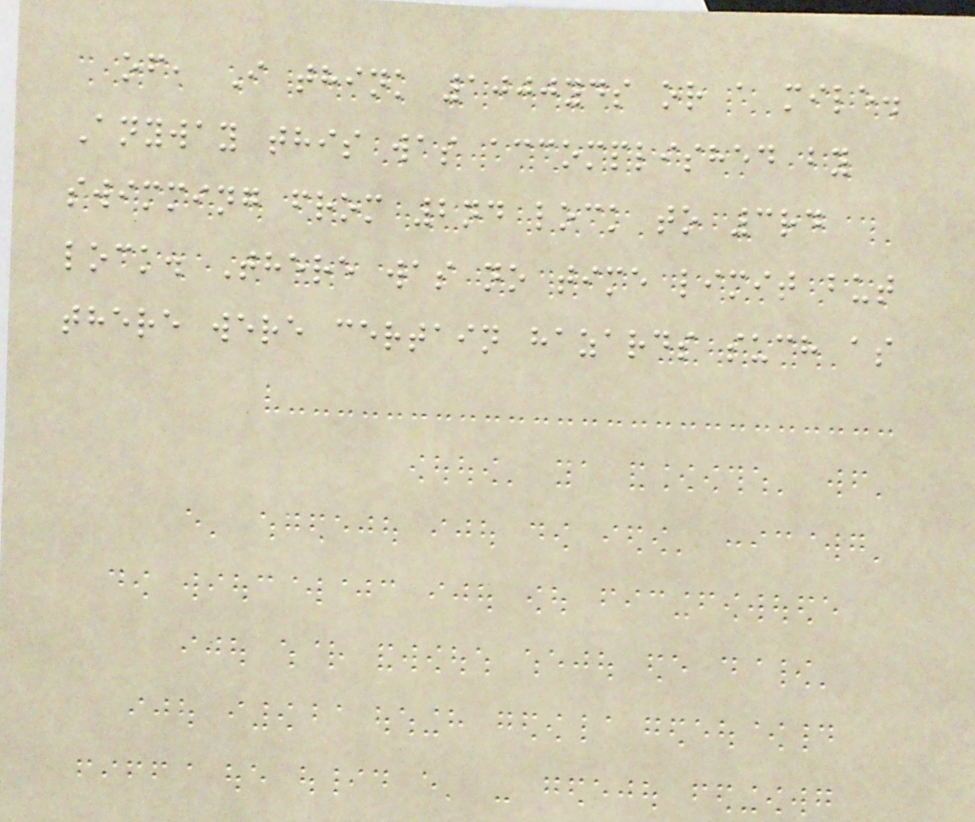of, I think 1000yds or a mile.
Anyway this was accomplished by
swimming from 2nd lock to 3rd
lock. There was no time limit but
there were certain hazards such as
